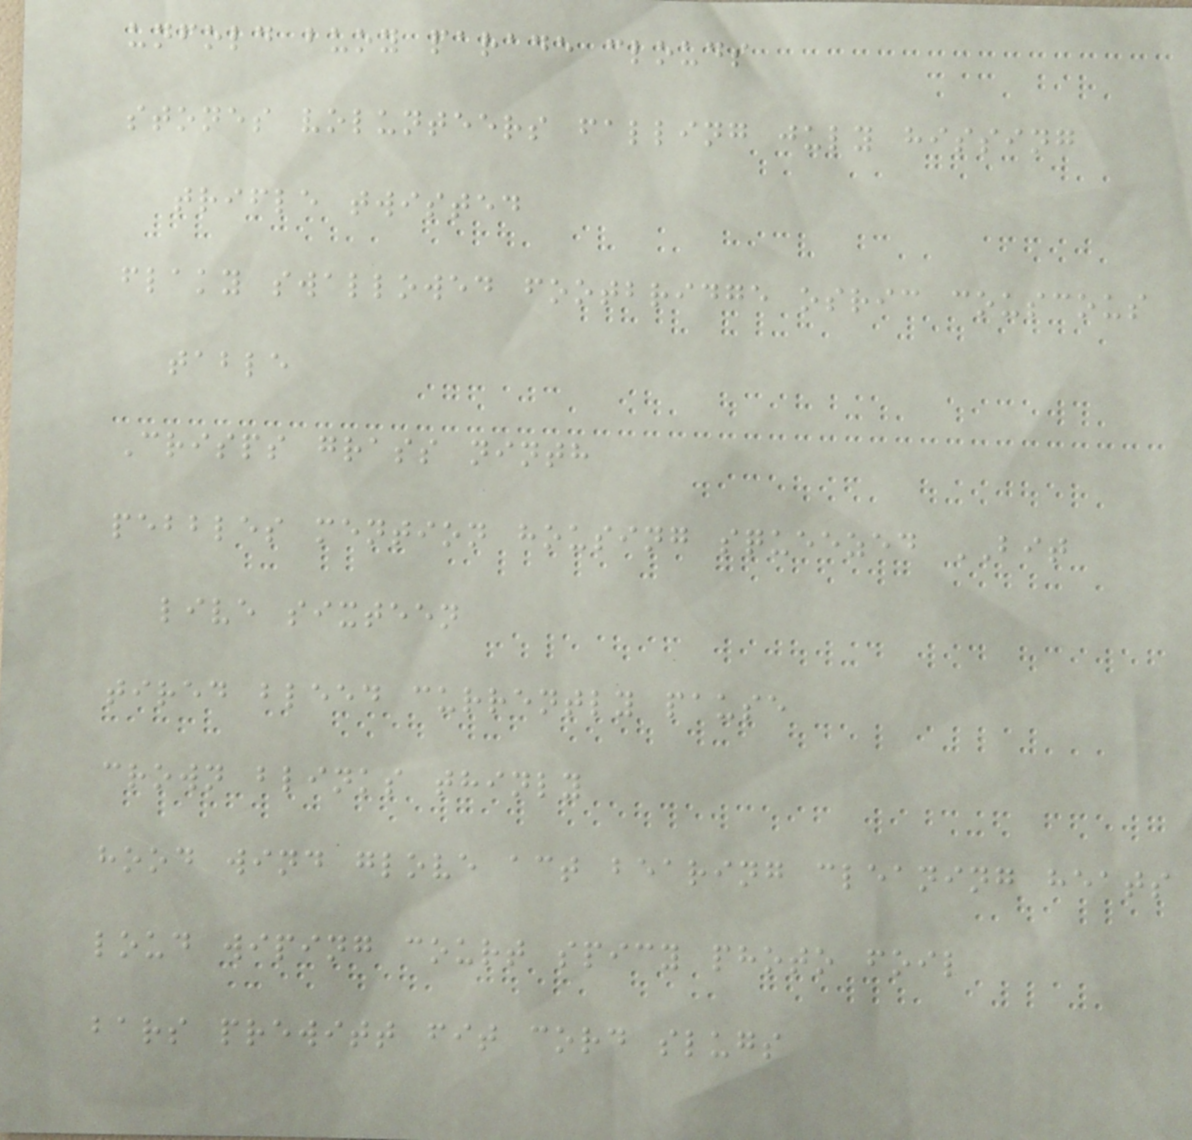unfold buoy parade clouds
stones volunteers falling july hissing
trifle twisted
flaky swallowed footbridge osric couscous
table
Crisps grass ninth
pebbles mention housing squeezed BIT
live sixteen
tired bleed currently pause
crown blinks thinly
hood wind glove act bearing cleaning heats
loud wiping court spicy photo foil
bars prewitt fit cord slugs
